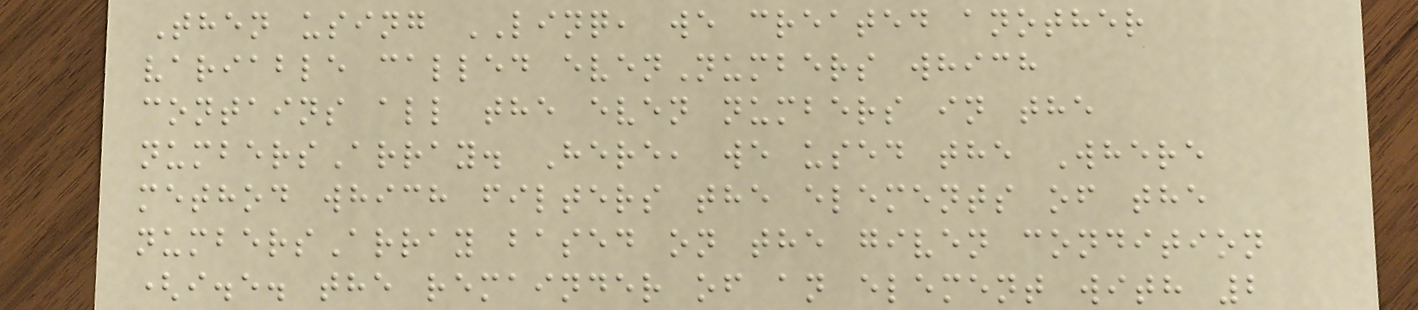Then using LINQ, we created another
variable called evenNumbers which
contains all the even numbers in the
numbersArray. Here, we used the Where
method which filters the elements of the
numbersArray based on the given condition
(i.e. the remainder of an element with 2
